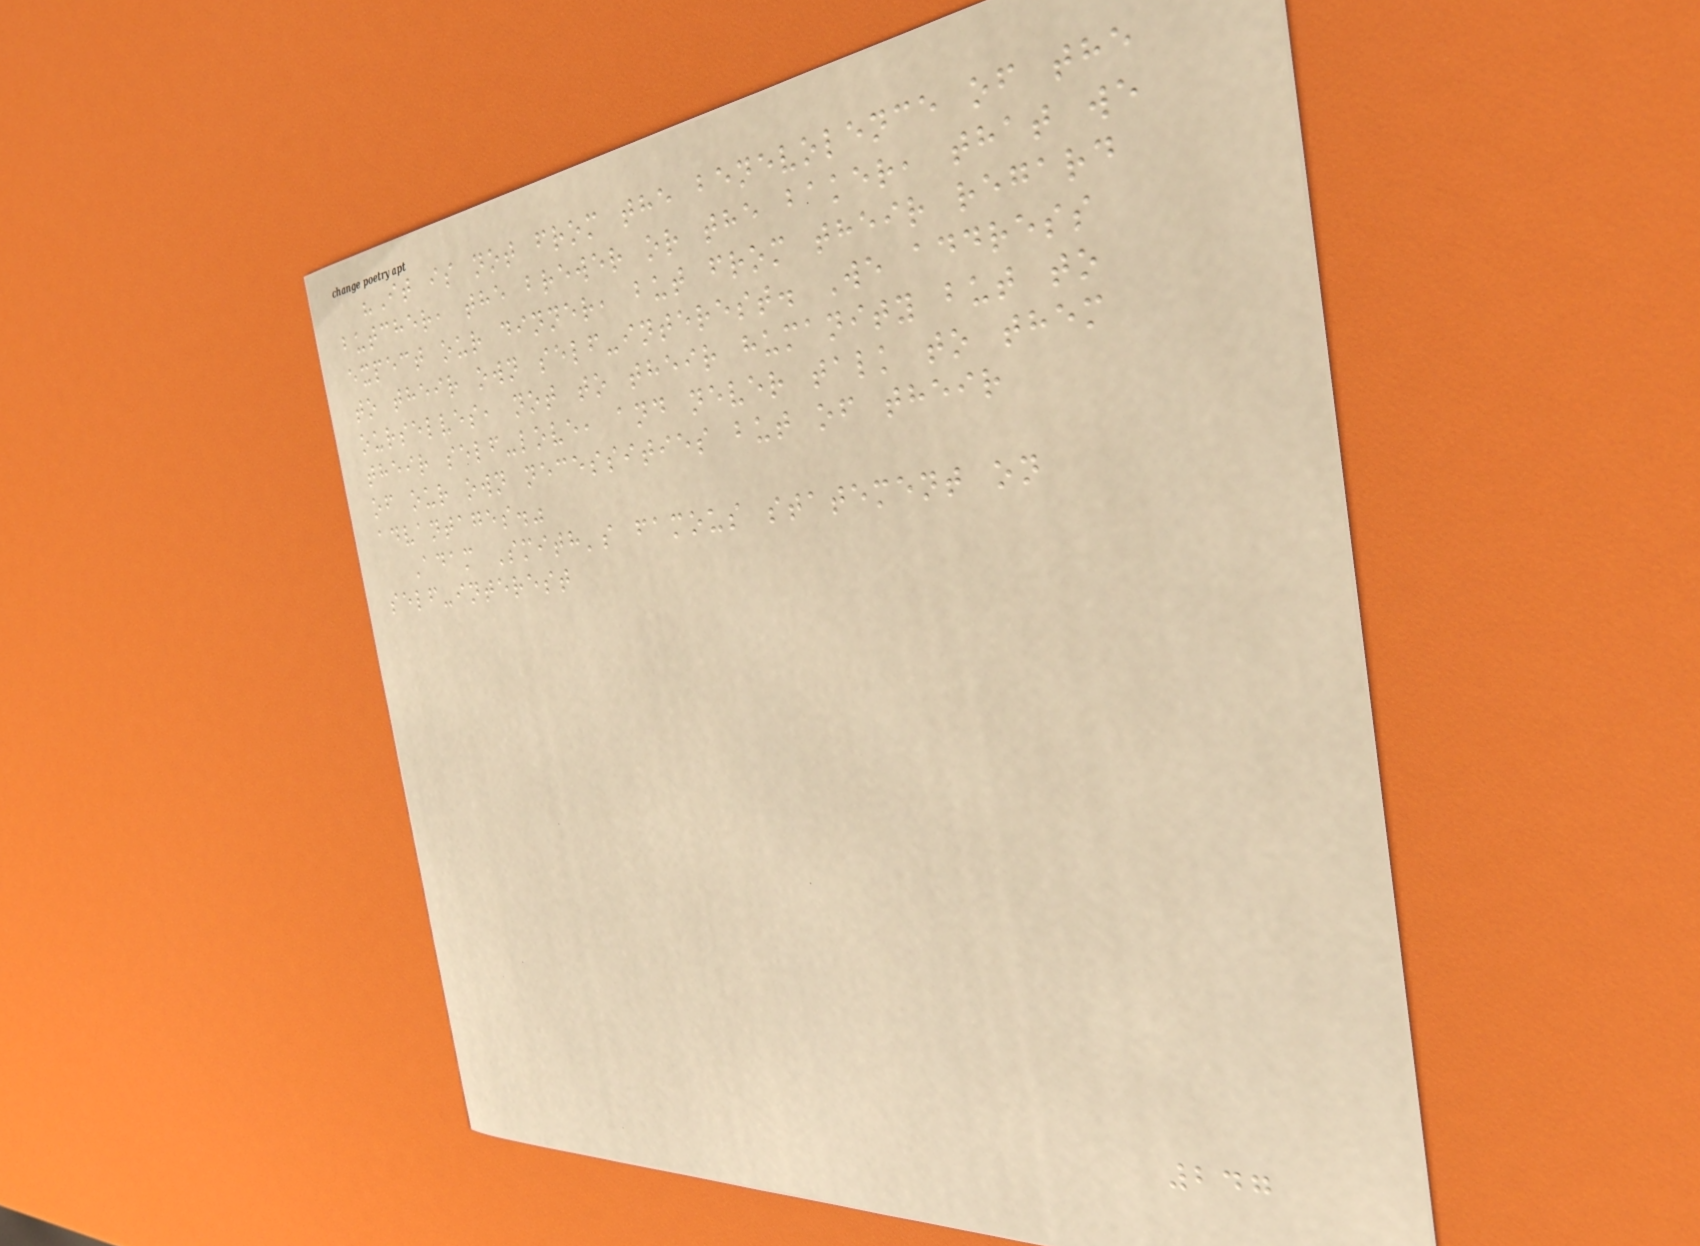"It is not from the benevolence of the
butcher, the brewer or the baker, that we
expect our dinner, but from their regard
to their own self-interest. We address
ourselves, not to their humanity but to
their self-love, and never talk to them
of our own necessities but of their
advantages."
Adam Smith's famous statement on
self-interest
247
